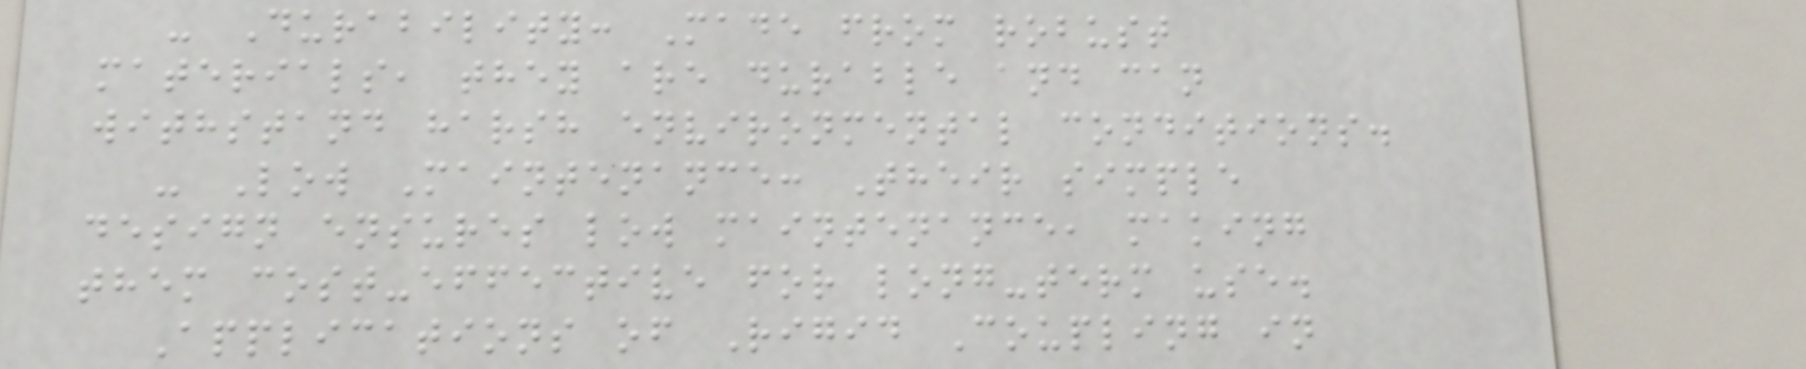- Durability: Made from robust
materials, they are durable and can
withstand harsh environmental conditions.
- Low Maintenance: Their simple
design ensures low maintenance, making
them cost-effective for long-term use.
Applications of Rigid Coupling in
